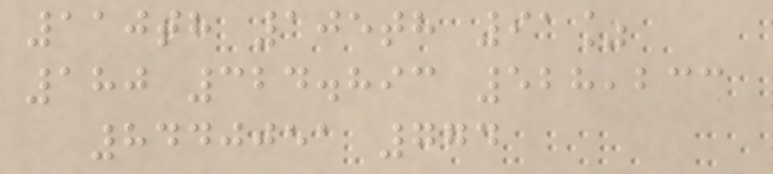110th 105th 91%
180 324.893 528,233
8440051 774
